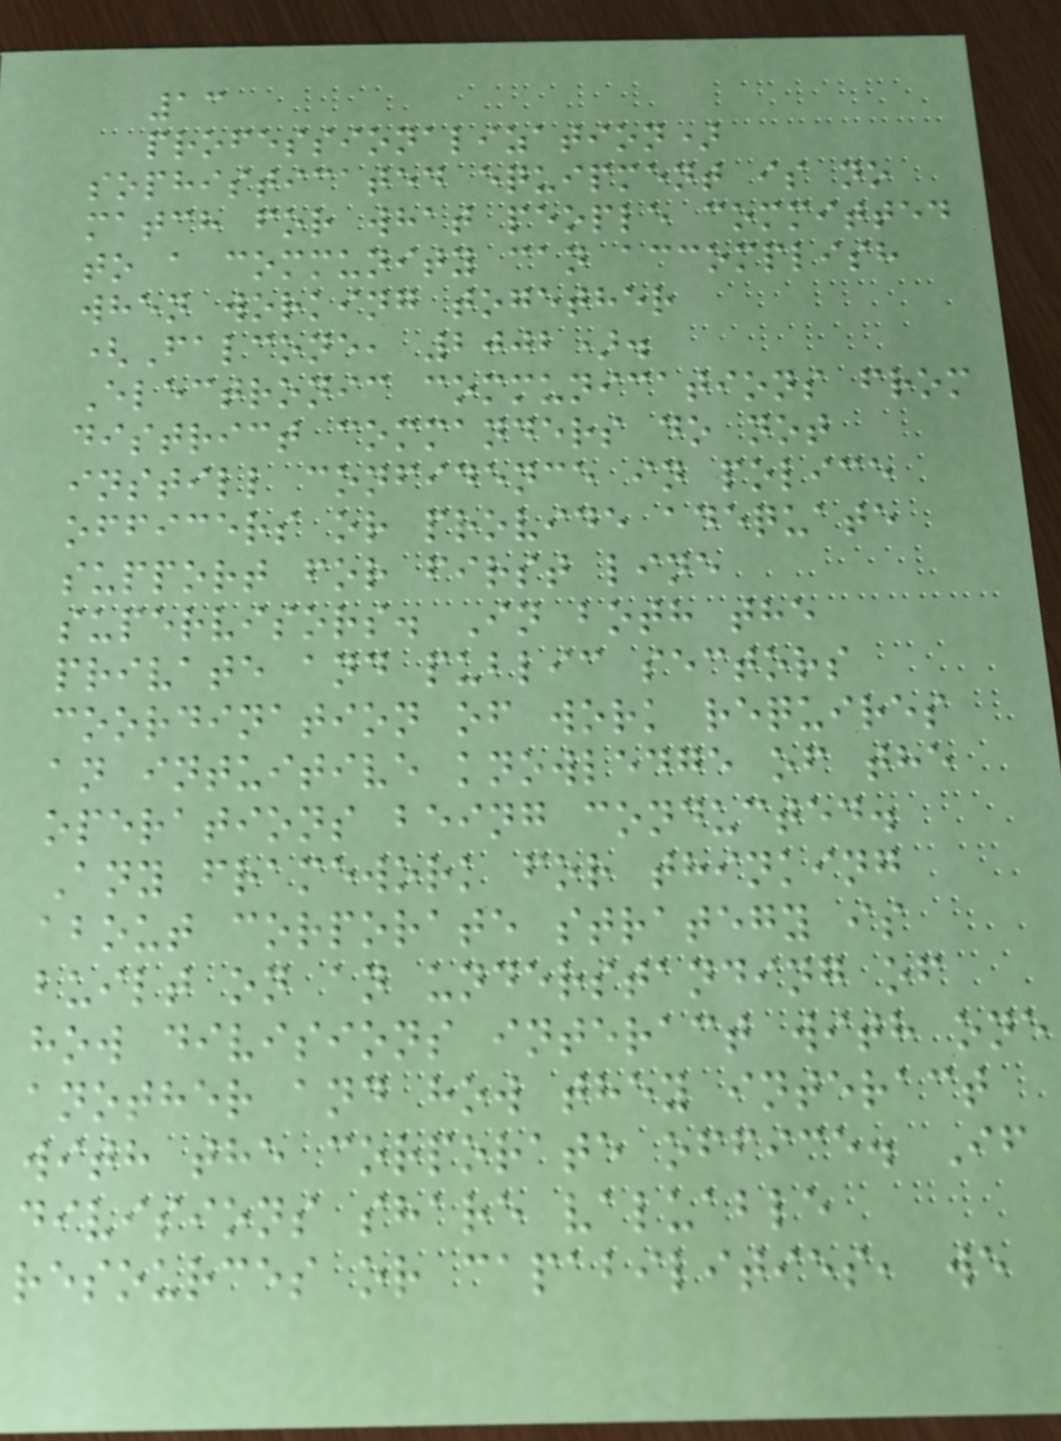13
professionalization)
sophisticated equipment is no
match for what people committed
to a community can accomplish
when working together
(Falcone, 2002).
Electronic communications from
district commanders do not
instill confidence in police
officers or provide adequate
support for first line
supervisors. In both the
private and public sectors
coordination of work requires
an intuitive knowledge of the
operations being conducted.
Any framework for thinking
about corporate strategy is
built on an understanding of
how divisions interact with one
another and how they interact
with the corporate office. If
divisions share valuable
resources or capabilities, we
